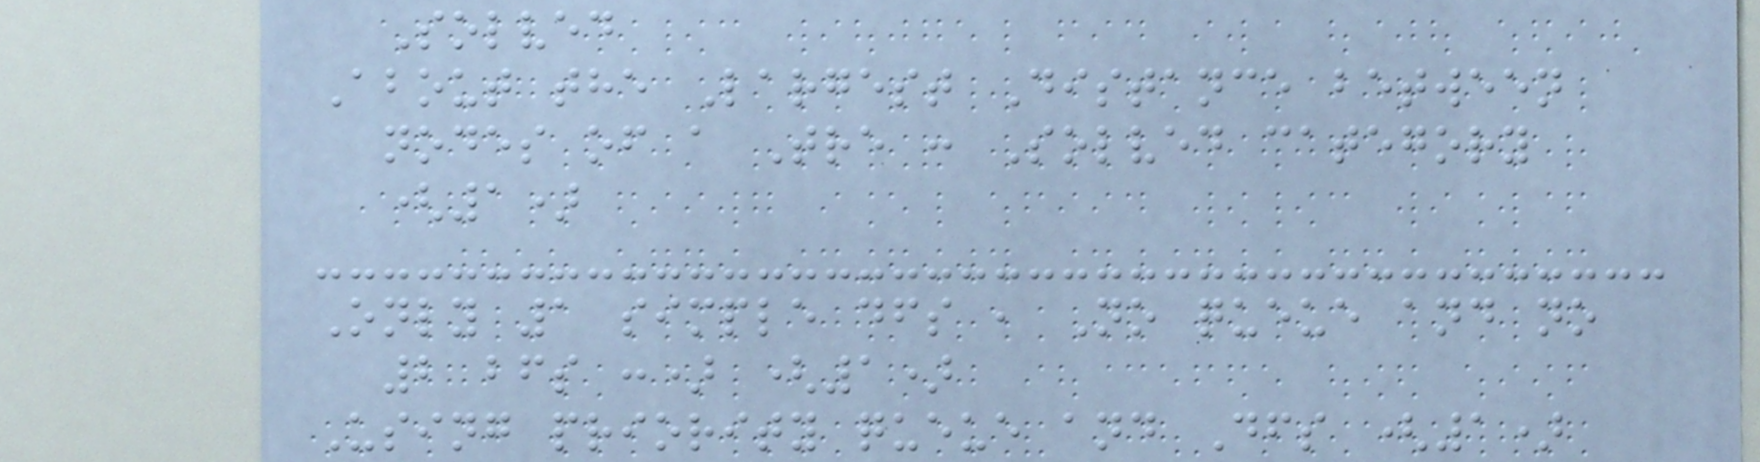Solved
About the Largest Distance between
nodes of a Tre : Solved category
(1)
Only 1 simple dfs , No queue and no
2 bfs :) (1)
Using priority queue and Dfs (1)
